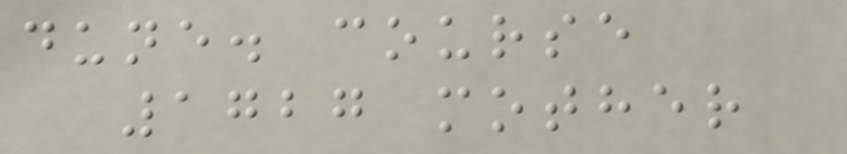dune. course
1727 mother
